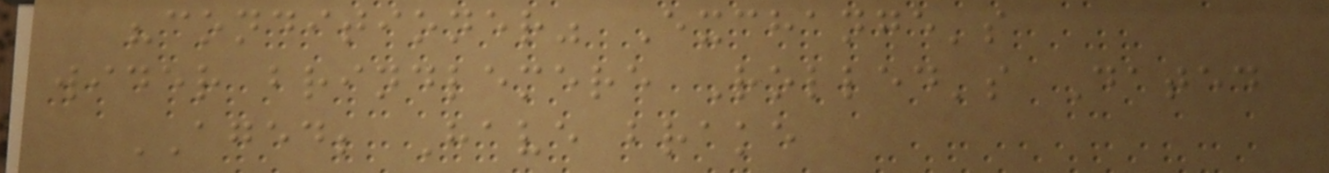"conditioner" Exchange's
wider brindlemere Rolled's Dated
AGED; Have brake
